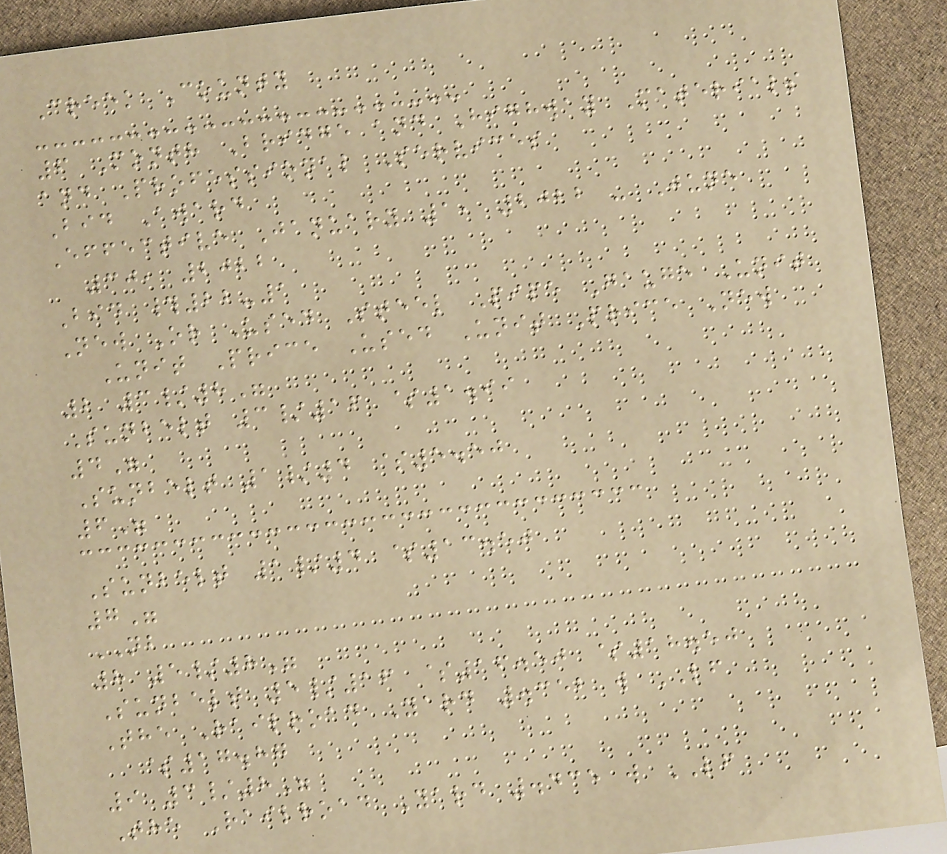Creek County
6 Month Bridge and Highway Materials
and Professional Services
Bid Award
Effective January 1, 2022 - June
30, 2022
Bid #22-1
New Or Used Steel Pipe Gauge Unit
Unit Price Used Unit Price New
2 3/8"
Sunbelt 3/16 $1.99
4"
Sunbelt 1/4 $5.50
6"
Sunbelt 1/4 $13.50
7"
NB
8 5/8"
Sunbelt 5/16 $16.50 $18.50
The Railroad Yard .352 w LF
$17.87
9 3/8"
The Railroad Yard .435 w LF
